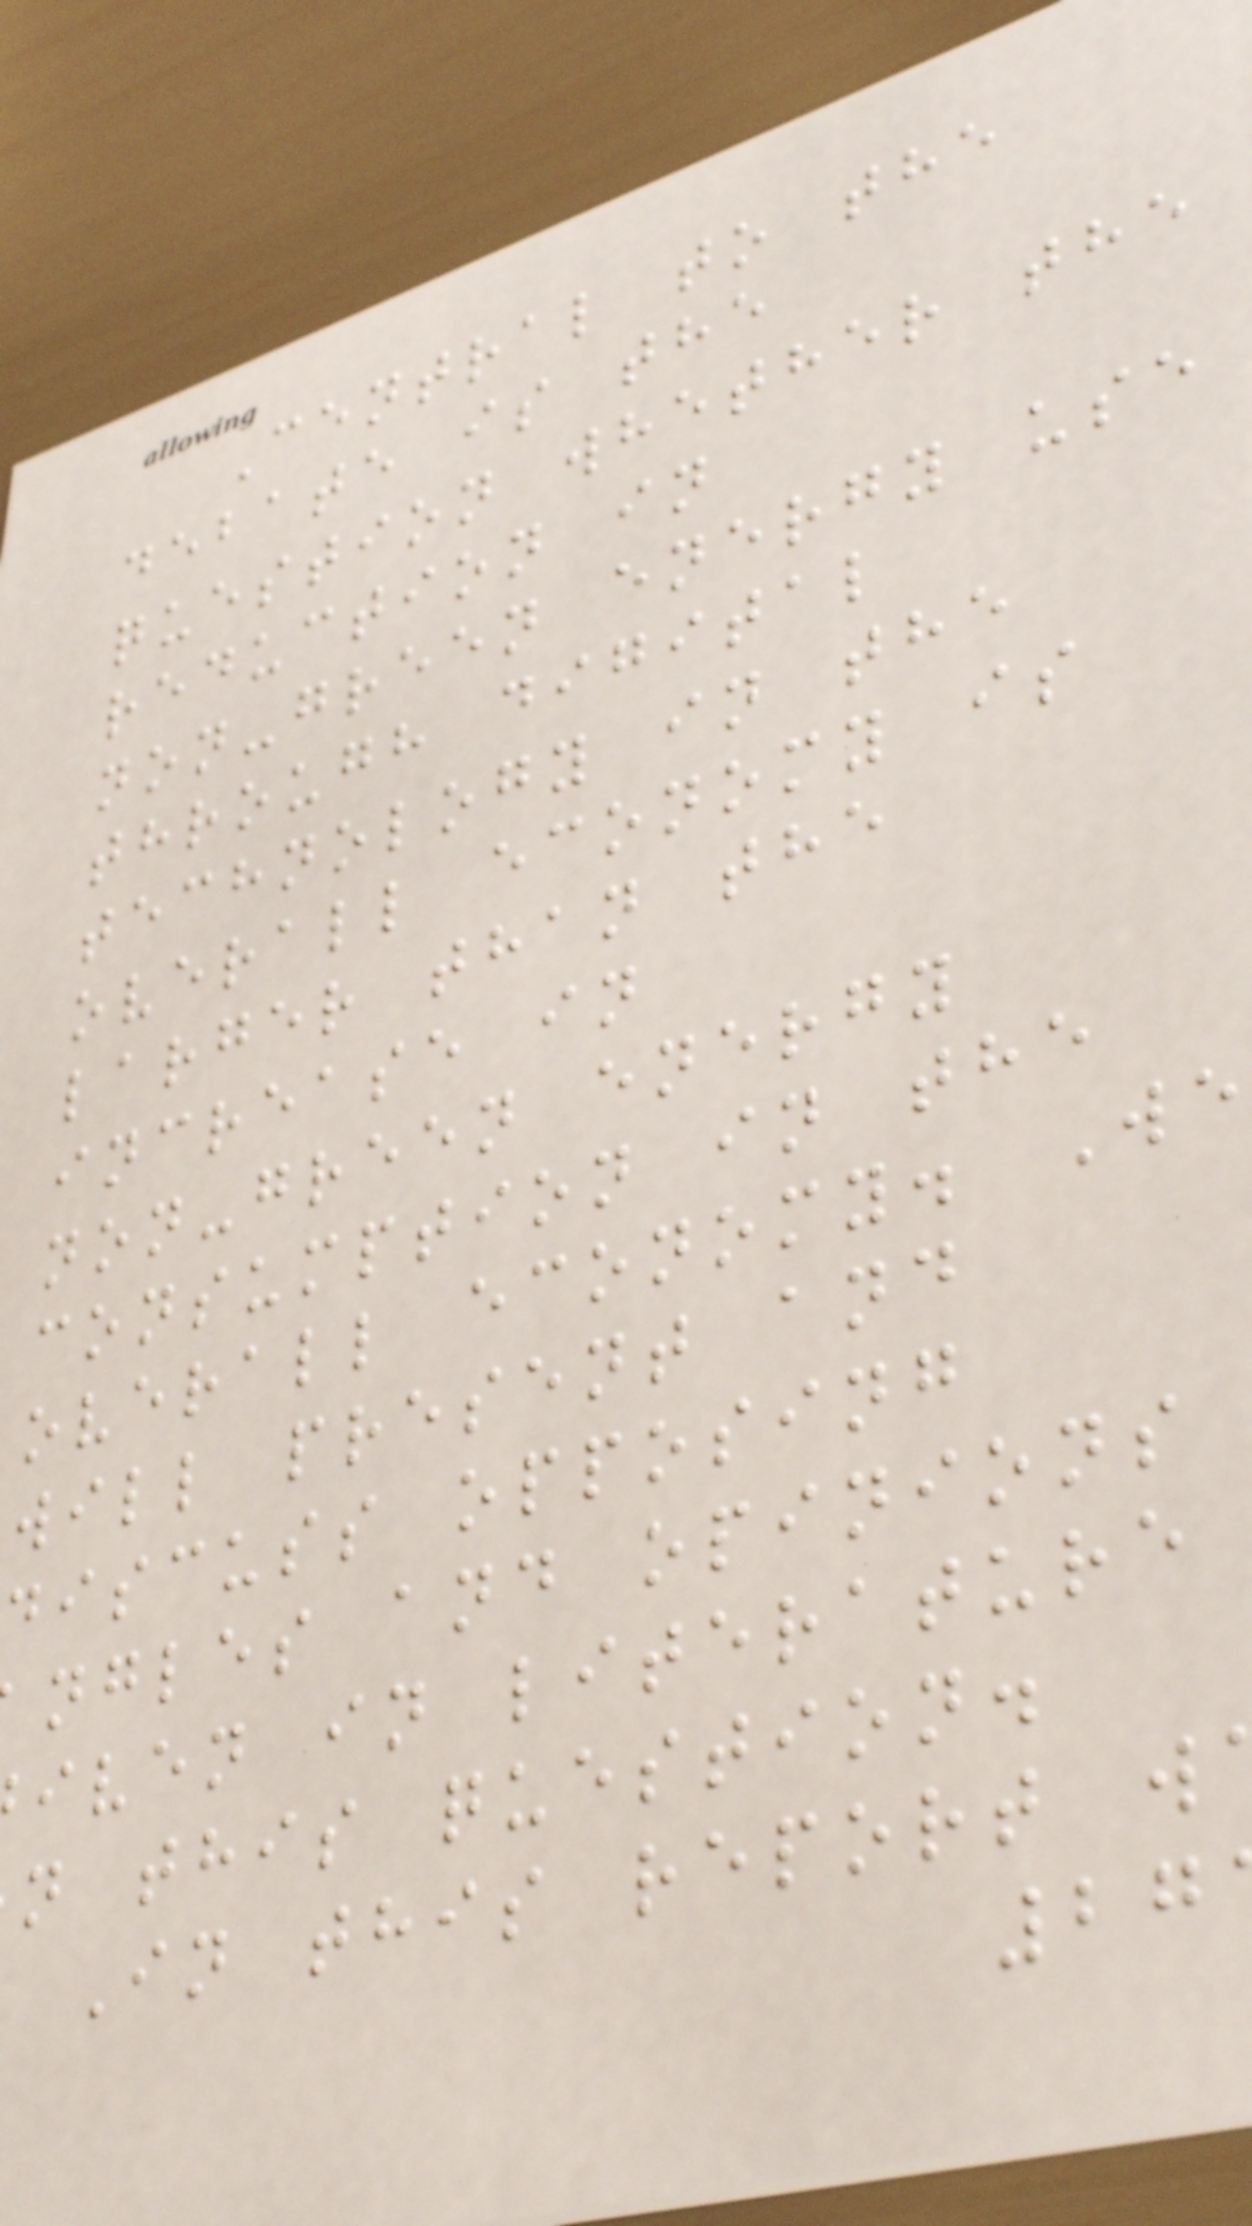Central to the
debate is the
question whether the
reduction in
non-green energy use
through digital
technology in the
overall economy is
larger than the
increase in
non-green energy
consumption in the
overall economy. We
will present and
discuss opposing
ngles and opinions
iven in literature
n this question.
In this report w
